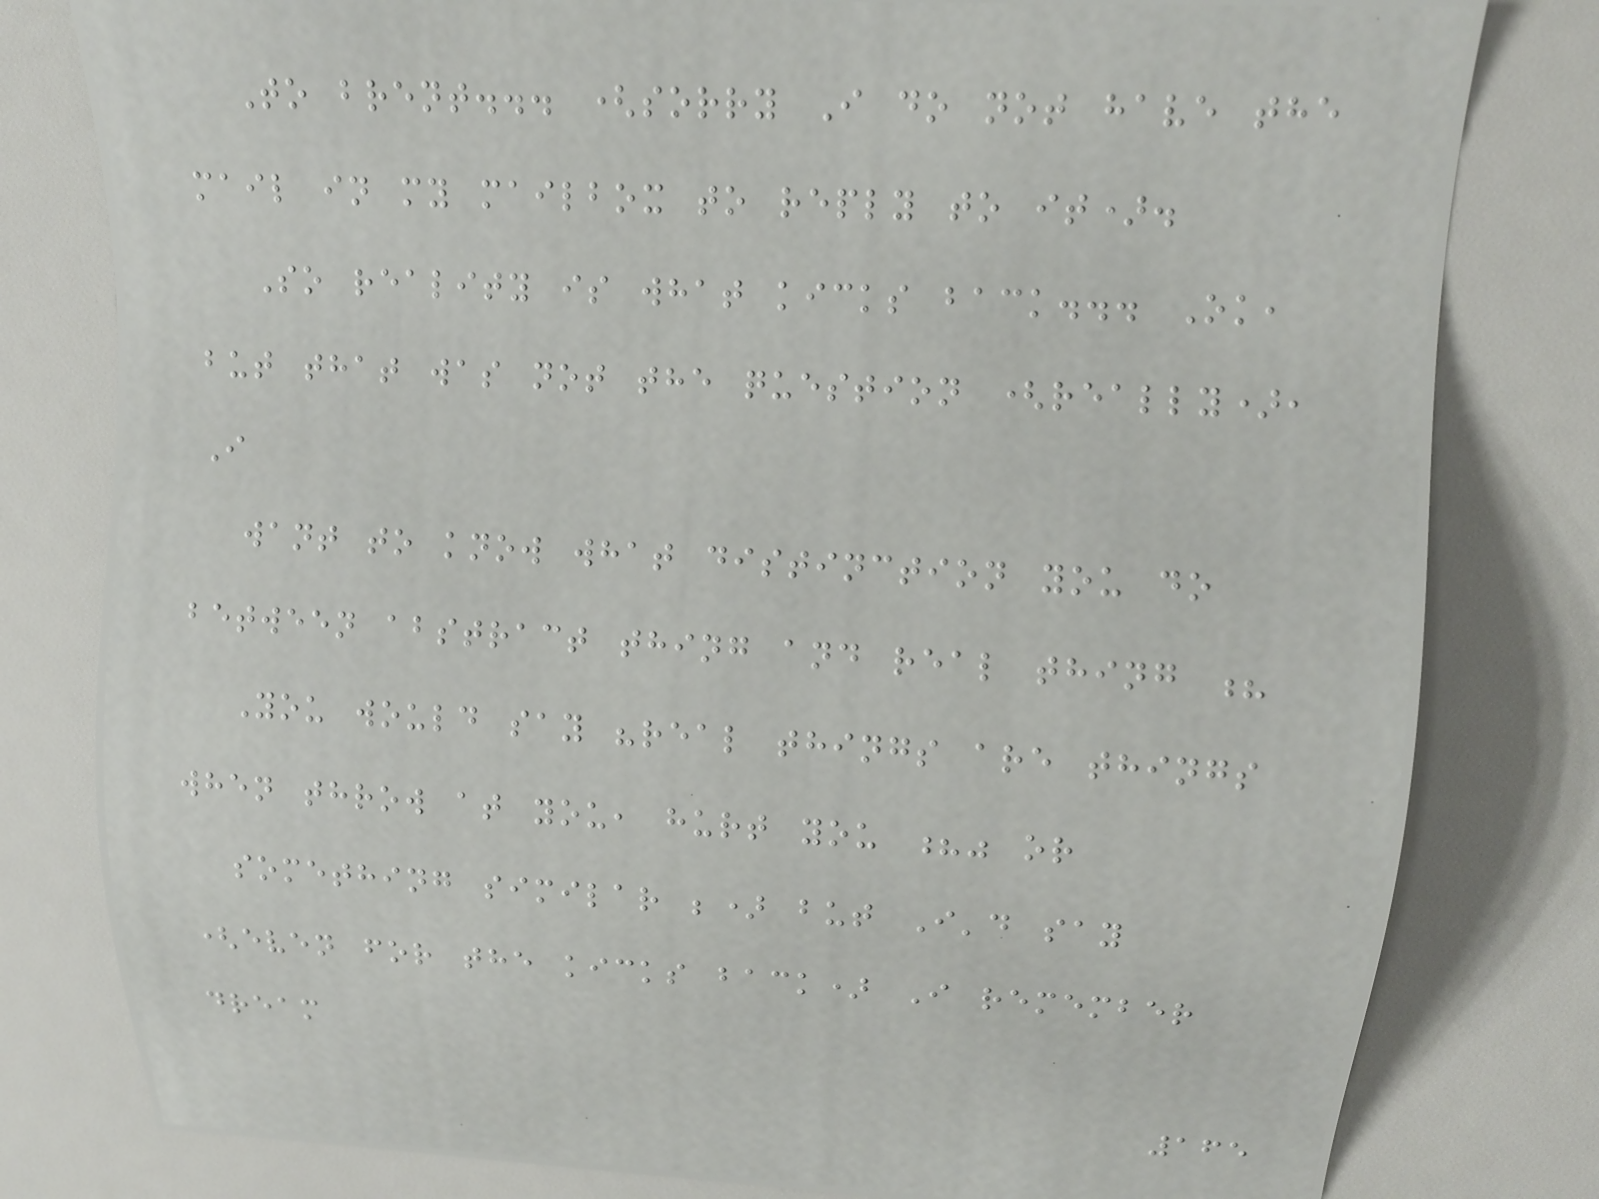To brent... (sorry I do not have the
mail in my mailbox to reply to it).
So reality is what kicks back... Ok,
but that was not the question (really),
I
want to know what distinction you do
between abstract thing and real thing ?
You would say "real things are things
when throw at you, hurt you ?" or
something similar ;) but I'd say
(even for the kicks back) I remember
dream
165
